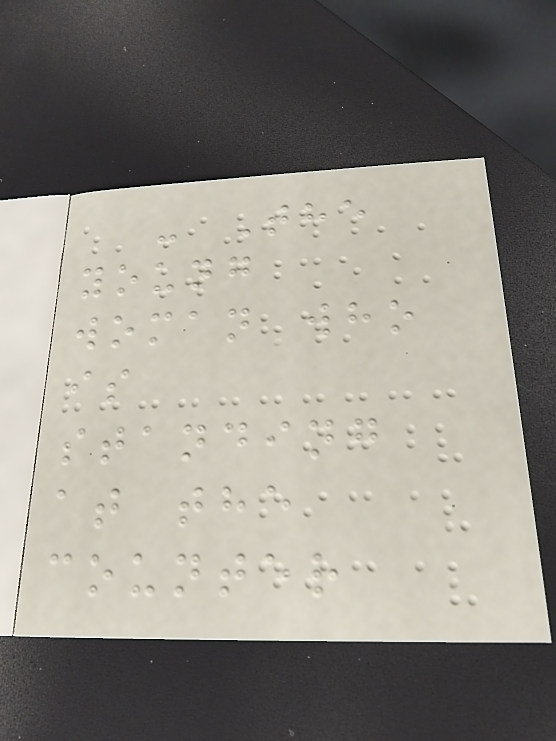- The
young
woman who
is
standing
at the
counter
